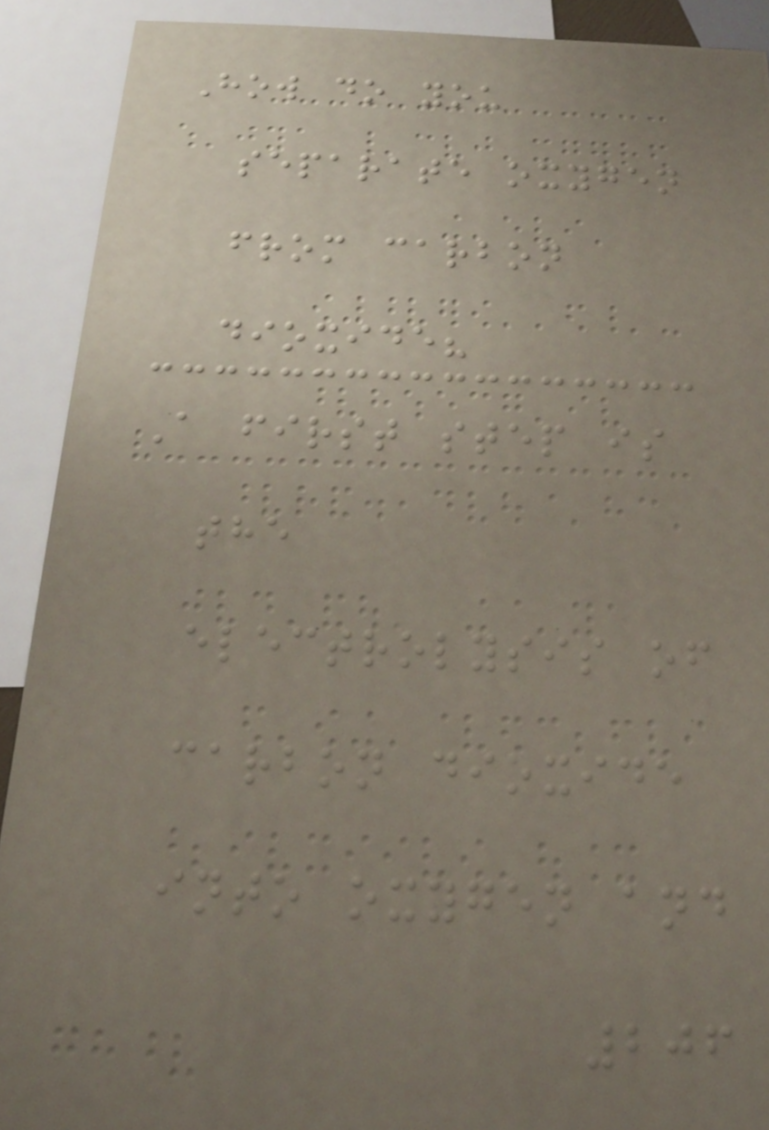How do you
separate oxygen
from carbon
dioxide?
A first step is
the
electrolysis of
carbon dioxide
into oxygen and
206
